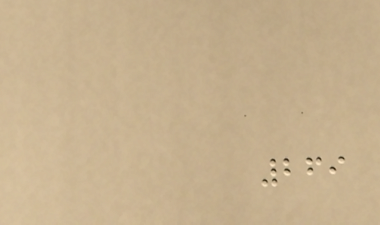269
